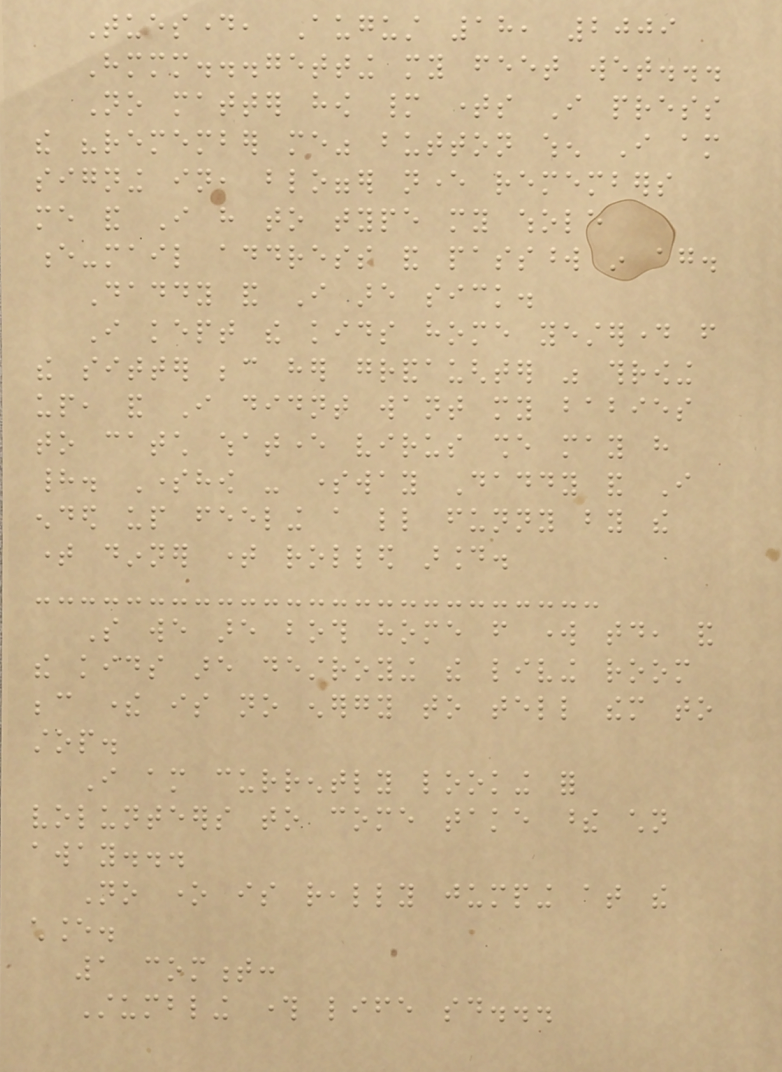Tuesday, August 18, 2009
Hmmm...getting my feet wet...
No matter how many times I press
the "remember me" button when I am
signing in, blogger never remembers
me and I have to type my whole
e-mail address and password in again.
Daddy and I are sick.
I kept the kids home yesterday from
the sitter because her grandaughter was throwing
up, and I didnt want my babies
to catch whatever virus she may have
had. Somehow - someway Daddy and I
ended up feeling a little funny by the
time dinner time rolled around.
So we are both home from work today, and
the kids are destroying the living room
because there is no energy to tell them to
stop.
I am currently looking for
volunteers to come take these children
away...
No one is really jumping at the
chance.
1 comment:
Stumbling through life said...
